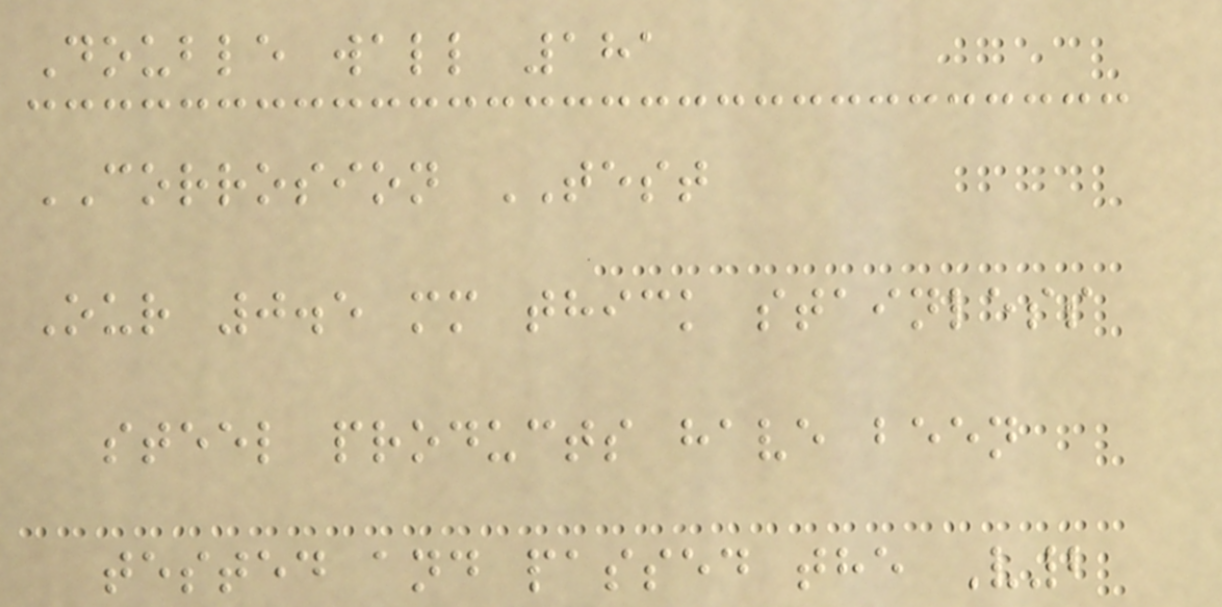Double wall 181
CORROSION TEST
Our 0.5 mm thick stainless
steel products have been
tested and passed the V2
